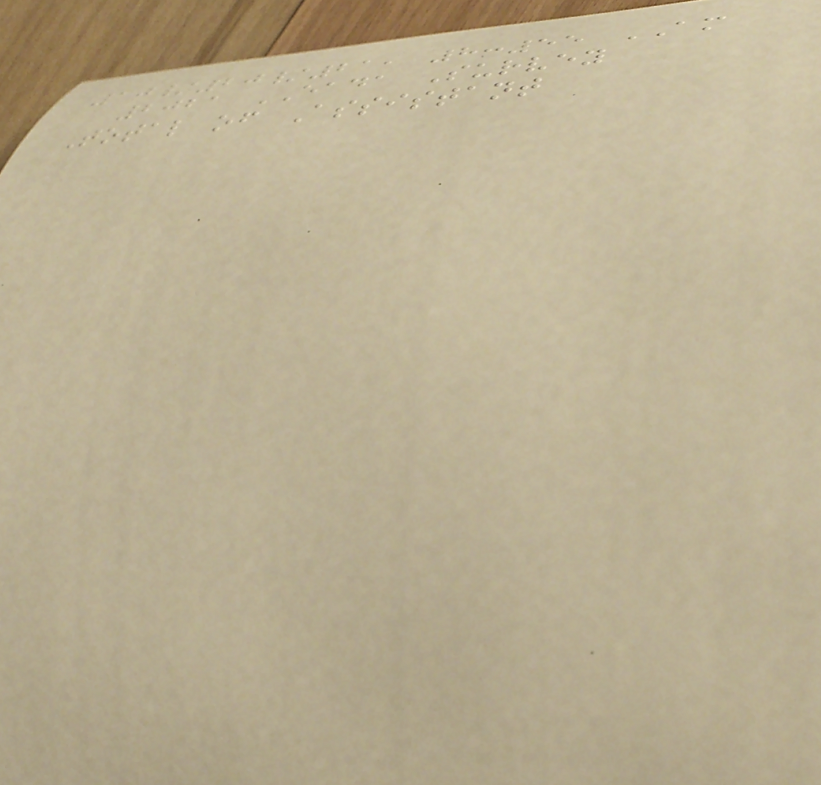10/20/21, 8:55 AM
2021 EADA Survey
Total of Assistant
